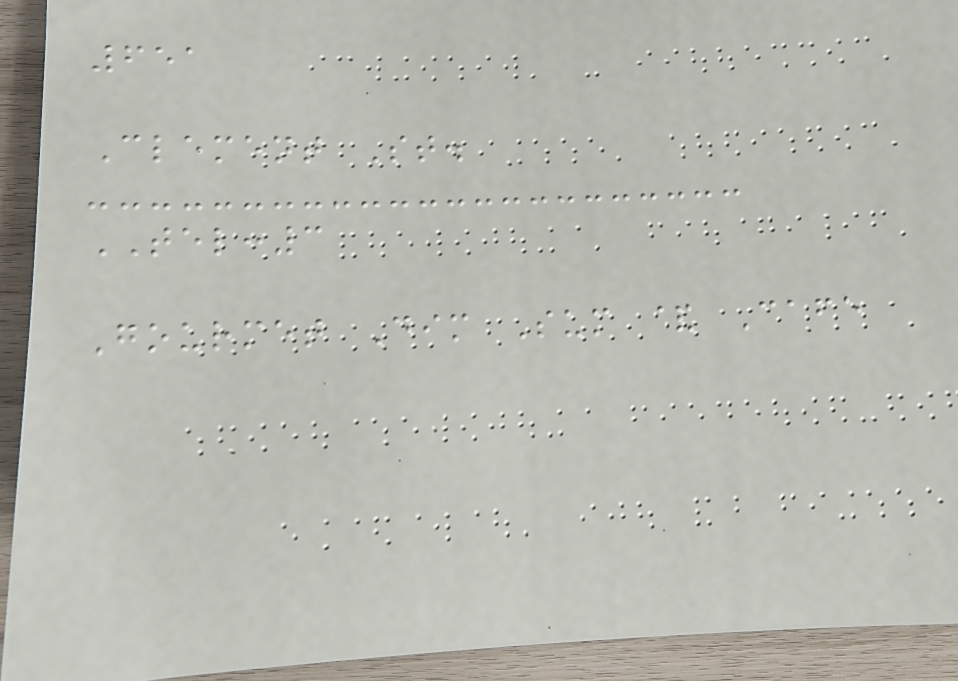651
Clement St.
TEL:3
Gourmet Dim Sum & Cafe
